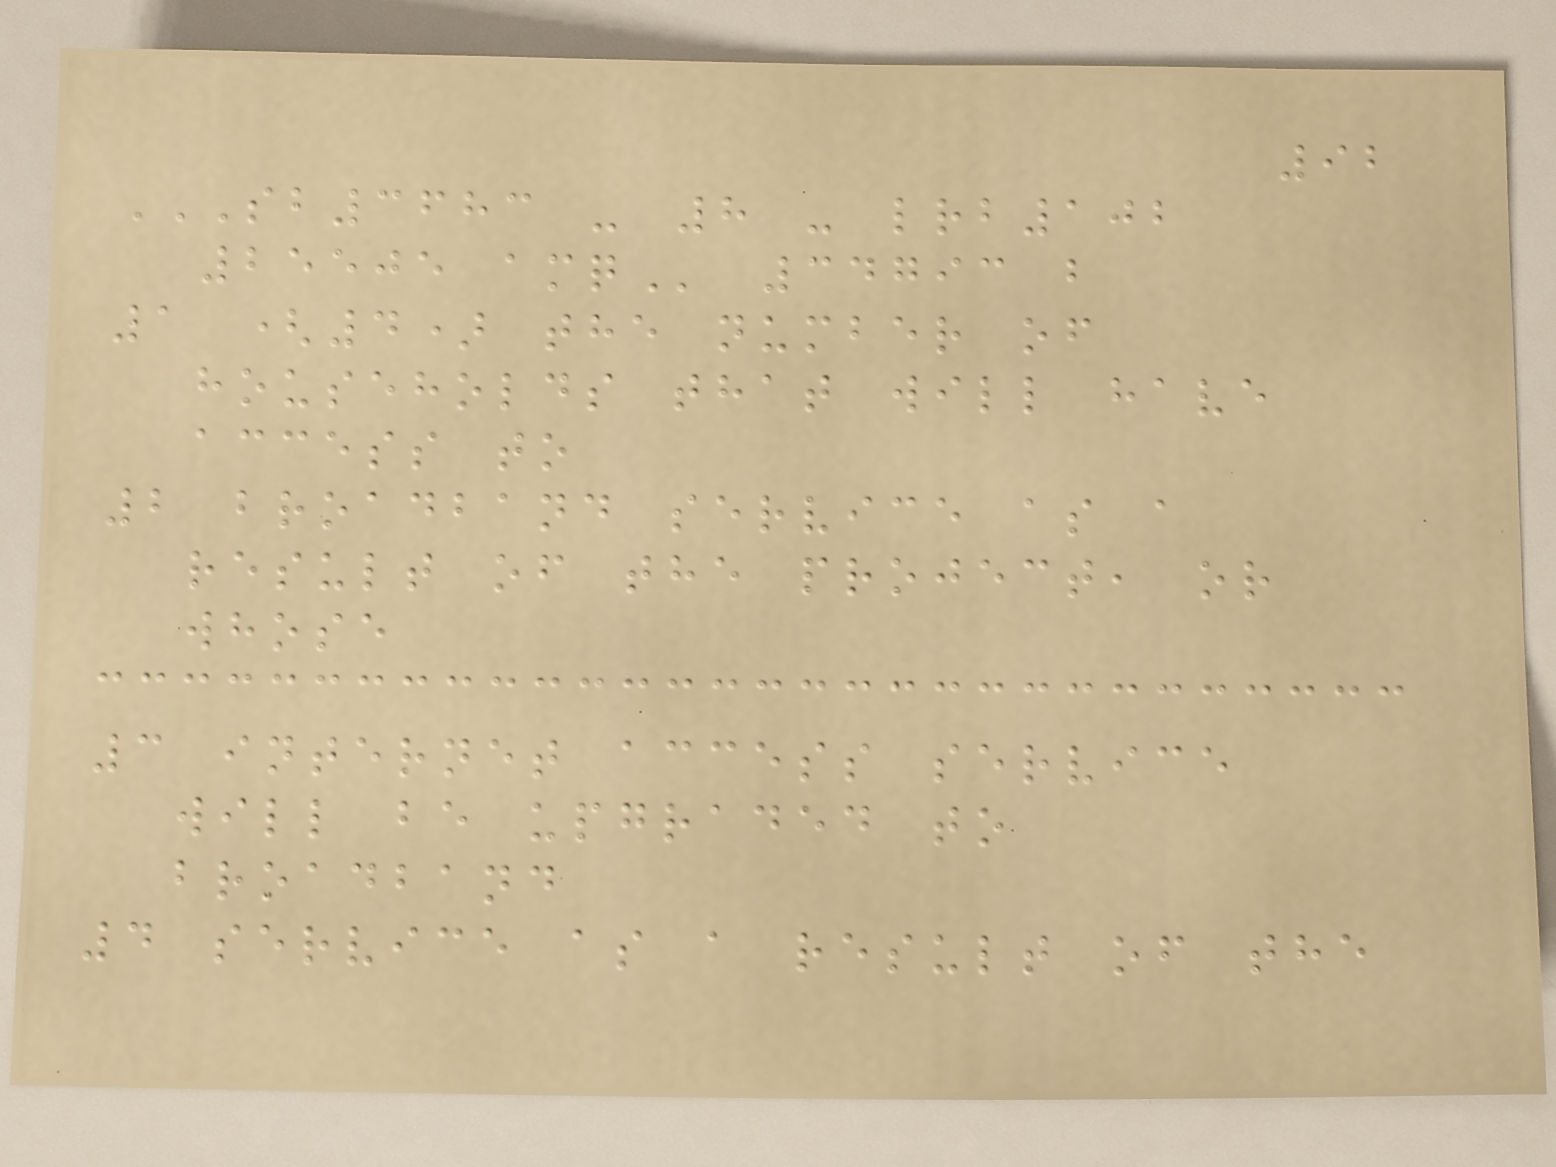92
SB3683 - 8 - LRB102
25505 AMQ 34793 b
1 (4) the number of
households that will have
access to
2 broadband service as a
result of the project, or
whose
3 internet access service
will be upgraded to
broadband
4 service as a result of the
